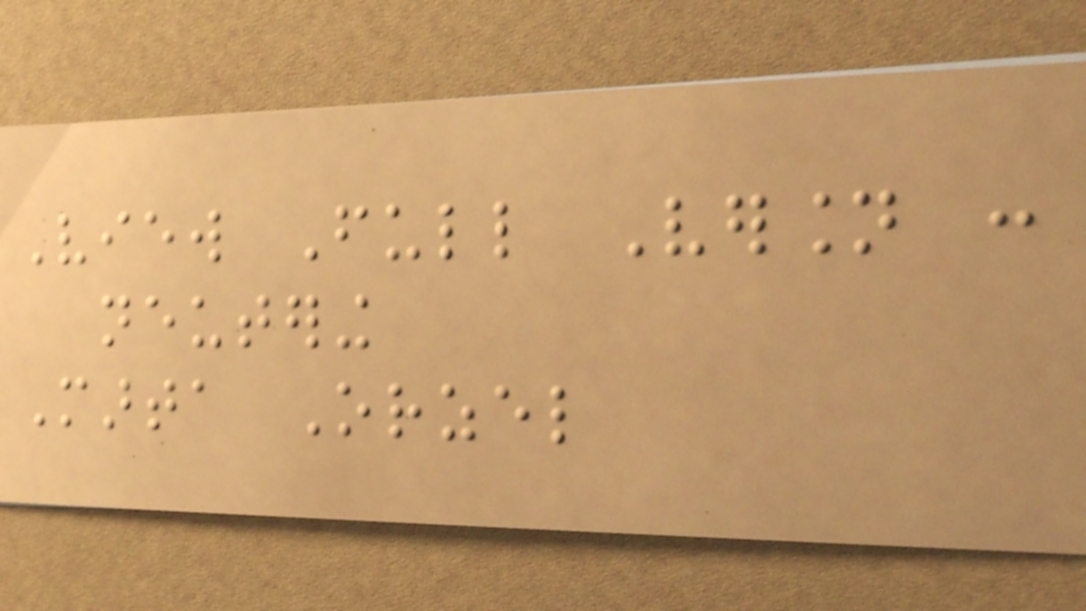View Full Version :
neutering
Marta Orzel
